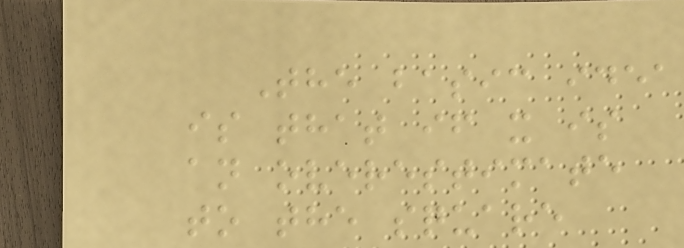The basic idea
is that if x is
an overestimate
to the square
